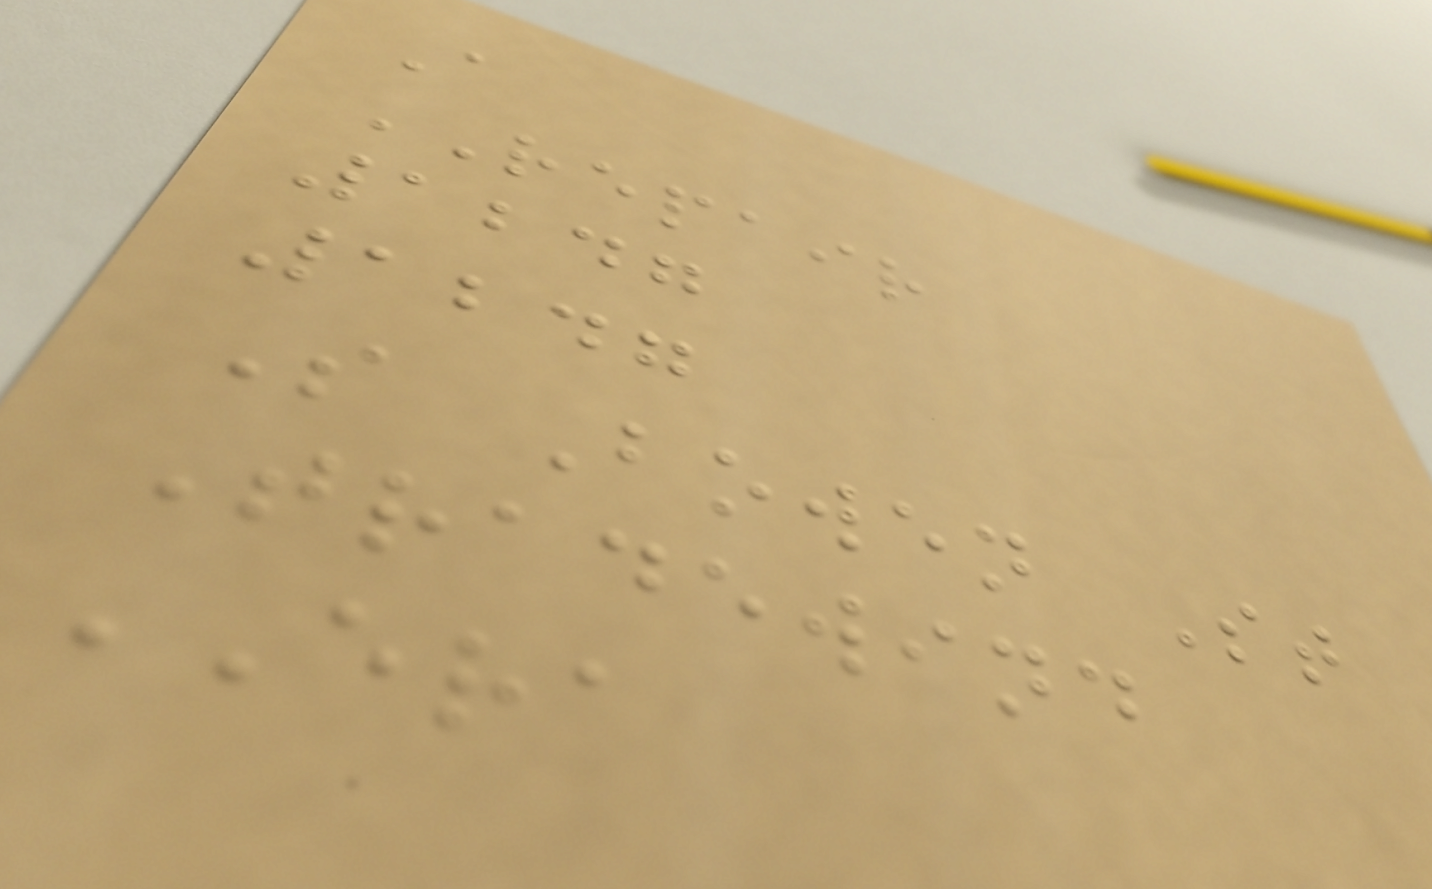A
REPAIR
1247
1247
S Bowen St
Tradewind
ERA
